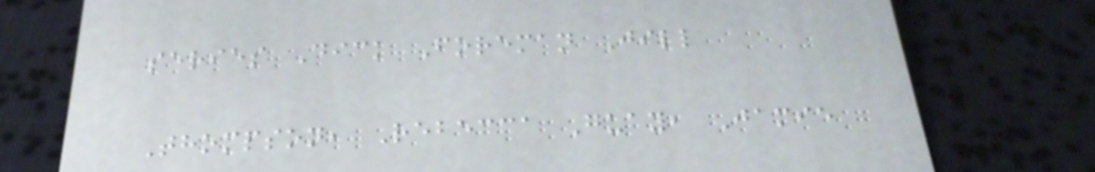series Dick Foreman Jill
Thompson, Rebecca Guay, Jamie
